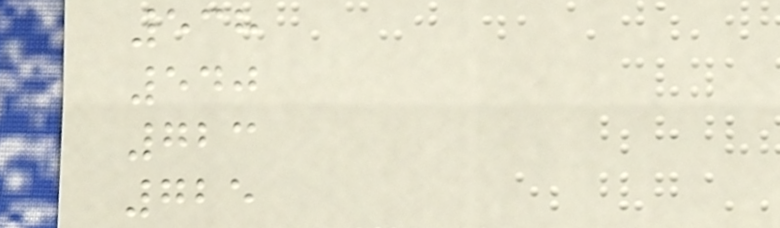538
540
723
725
